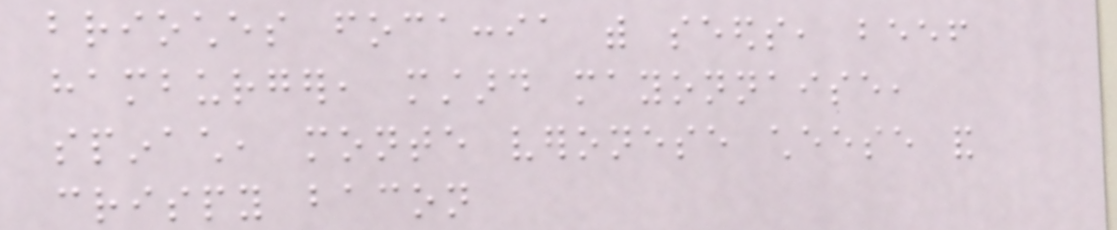brioches focaccia with seeds, beef
hamburger, mustard mayonnaise,
spinach, monte veronese cheese and
crispy bacon
